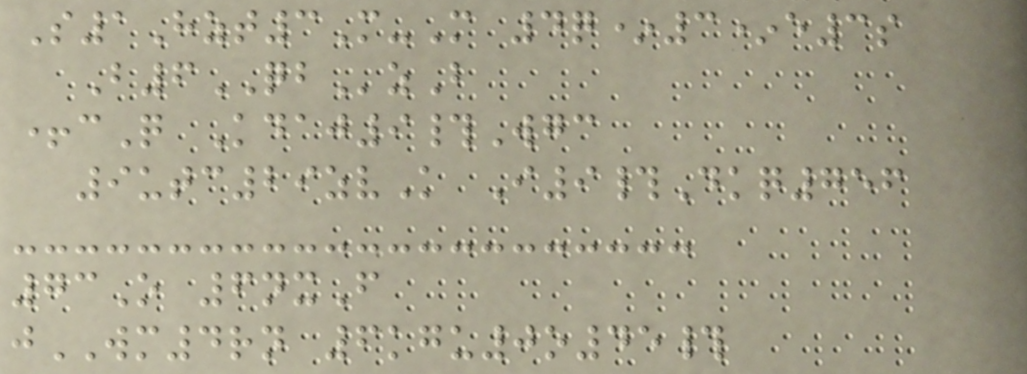S1Hzt3M-M 4q*3*e3s
B6QBzB
+cQ Kdaj9#Wgc
9utc29zvK I9#Dkq756
73O 6nxF
jWM4rn 6kgu0o45#
